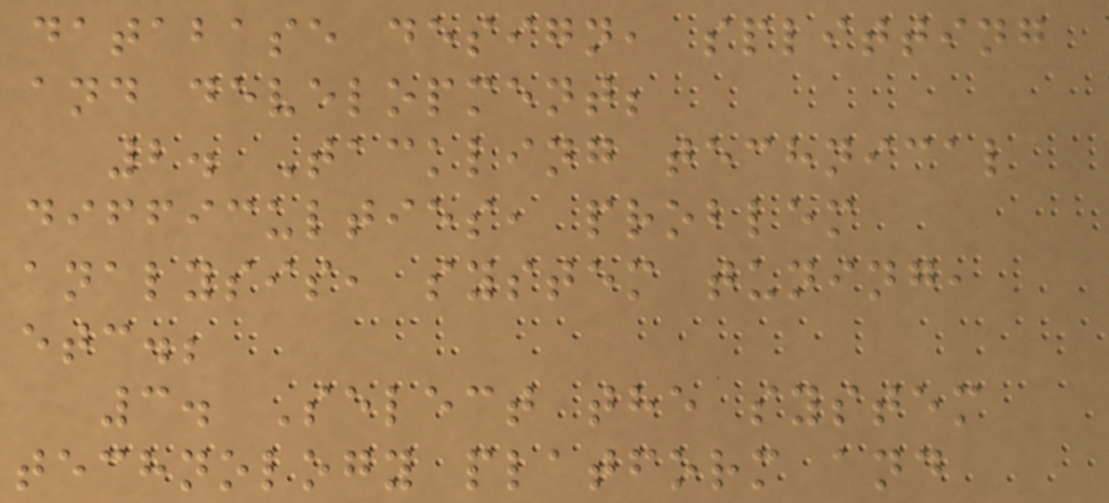database design, splitting
and development;
2. Tackling technical
difficulties, problem
analysis, system tuning,
etc.;
3. Select the system
technology platform and
